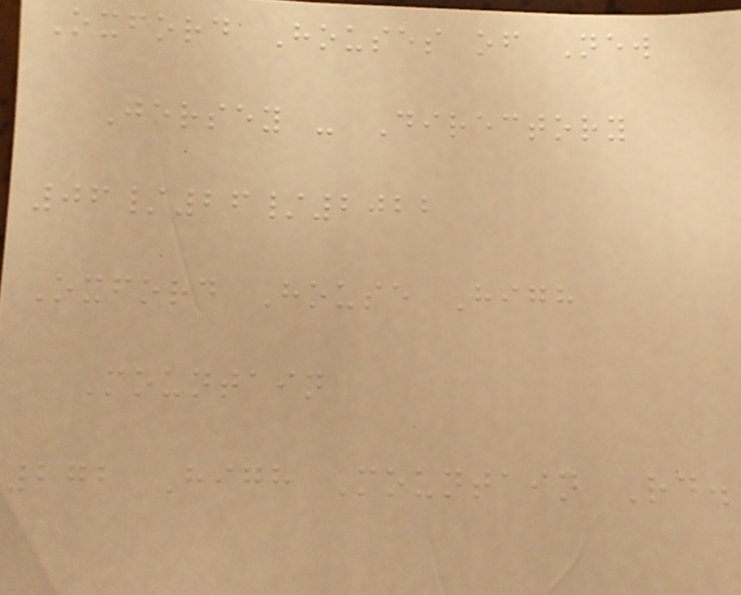Oxford Houses of New
Jersey - Directory
06/26/2022
Oxford House High
Mountain
272 High Mountain Rd.
